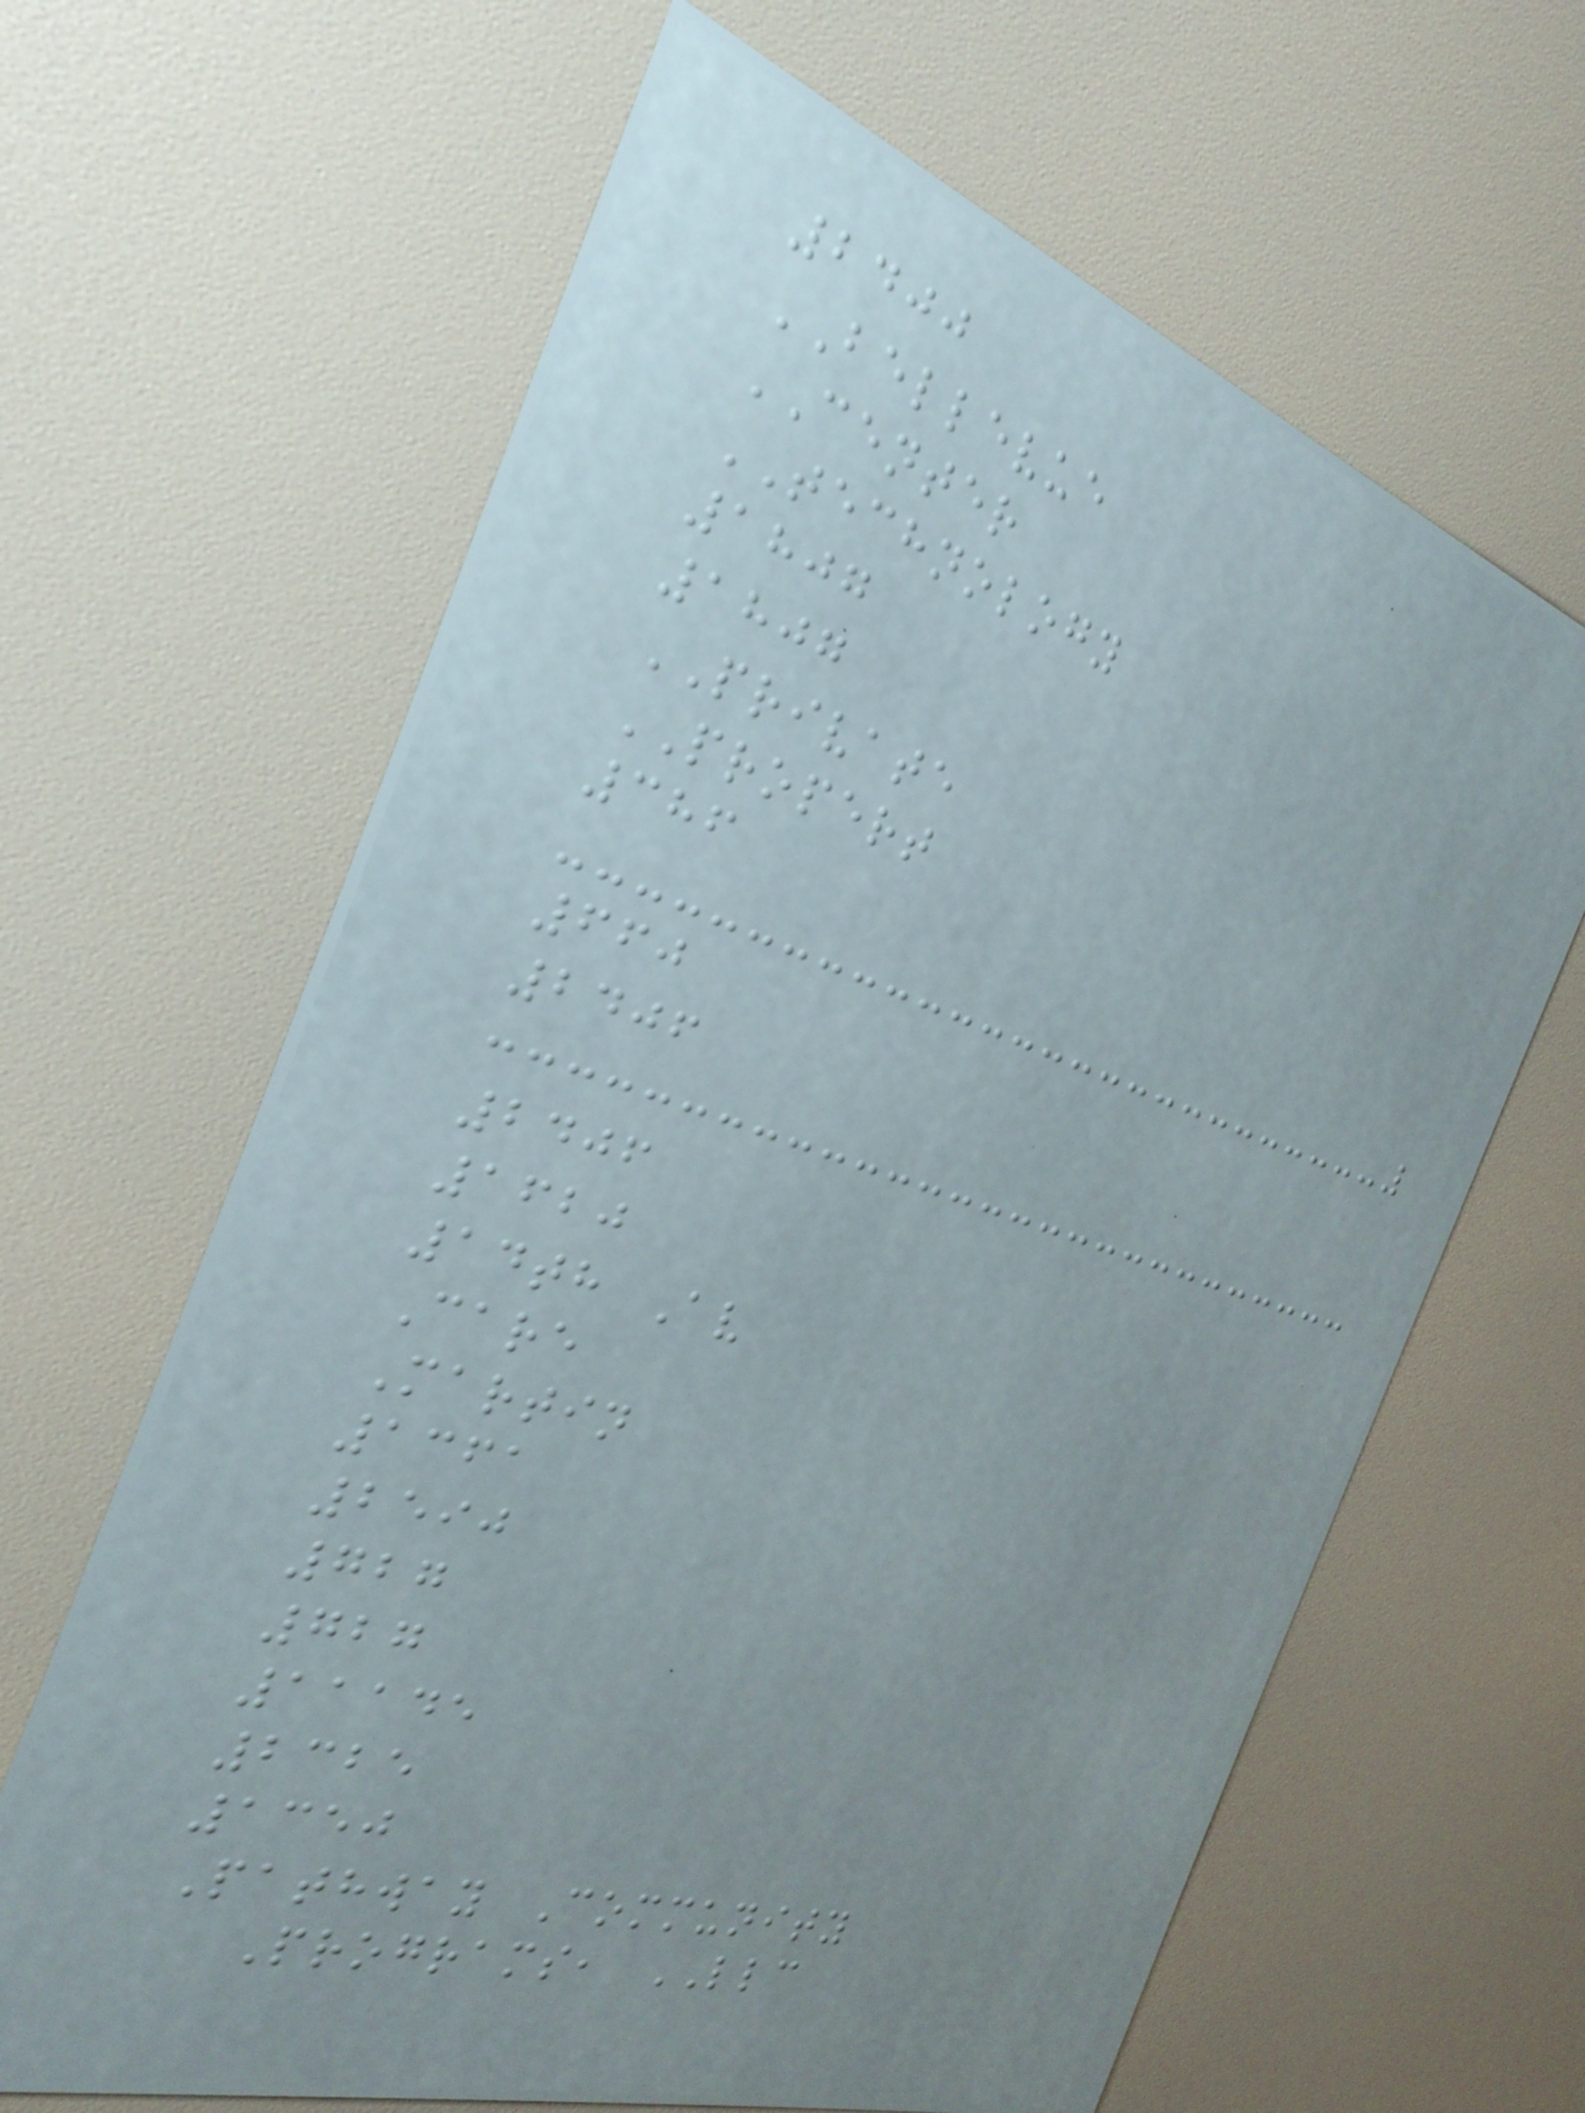2400
BELLEVUE
CENTER
TECHNOLOGY
1807
1807
PRIVATE
PROPERT
386
660
2406
2406
1620
14th Av
Care
Martin
1361
2590
727
727
11145
2325
1350
Pathway Community
Programs, LLC
